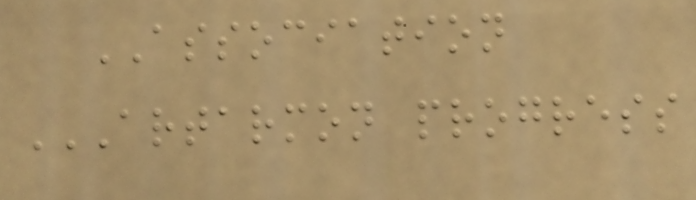ASSOCIATION
ARTARMON PROGRESS
